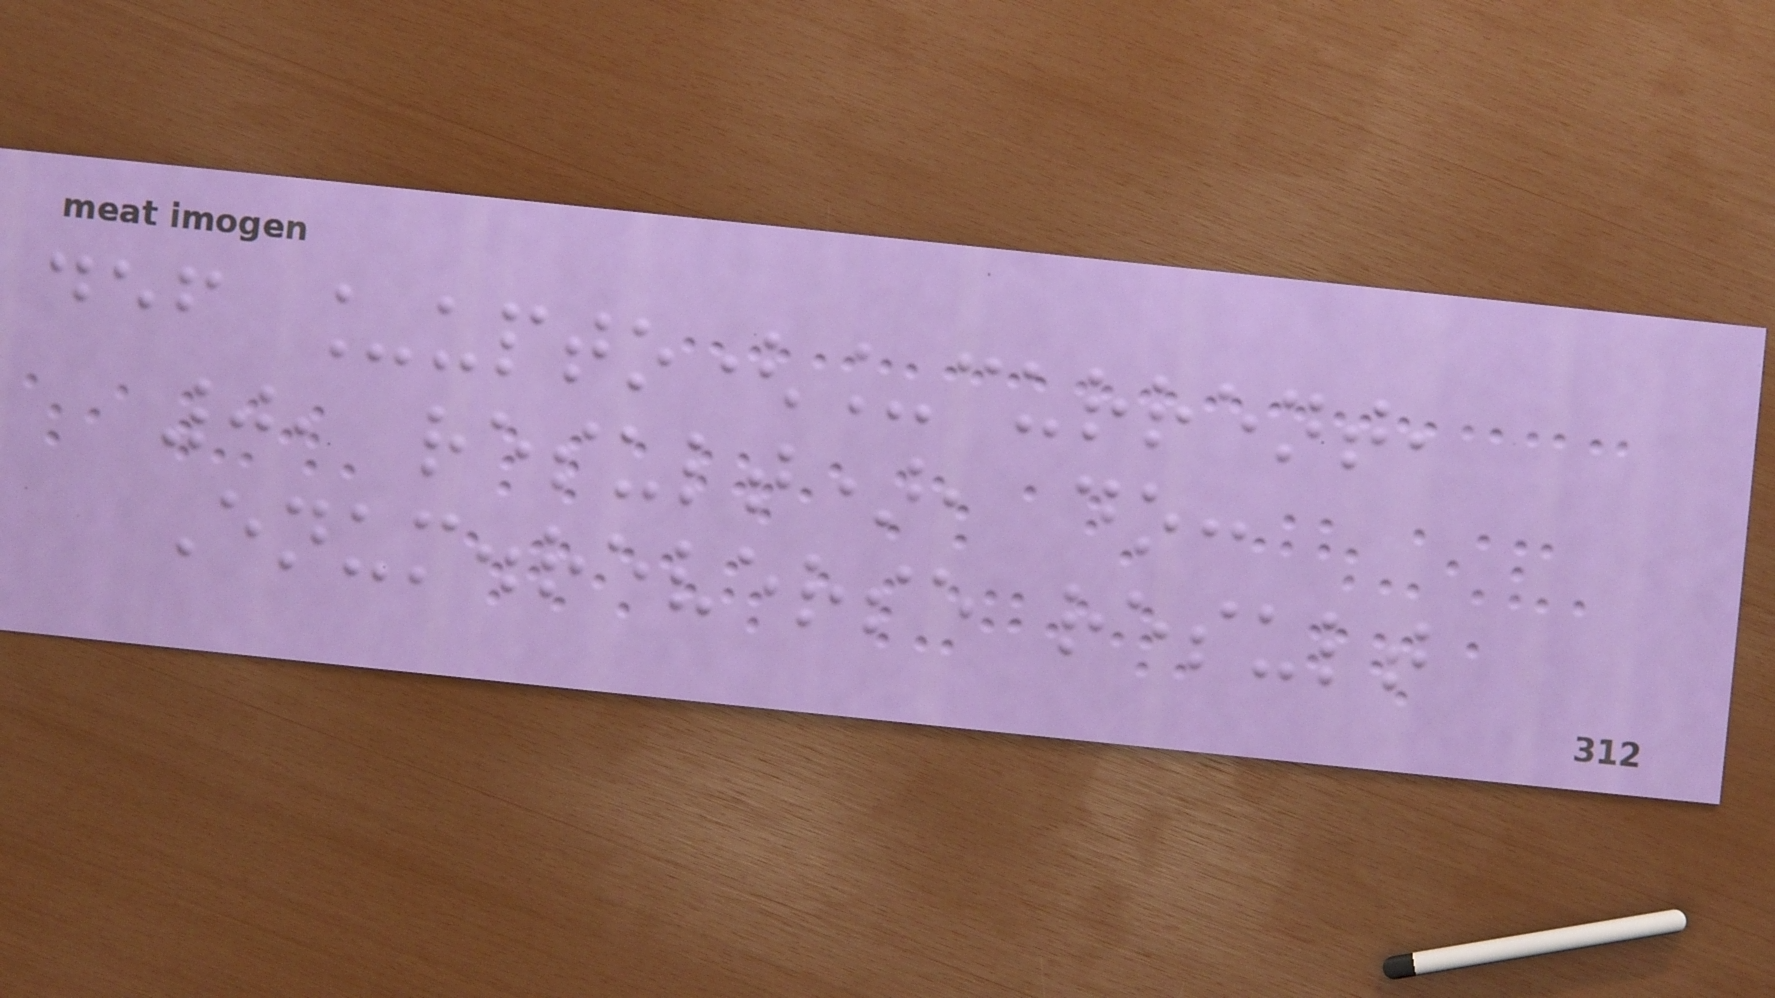def _upto(_current,
0, result), do:
Enum.reverse result
